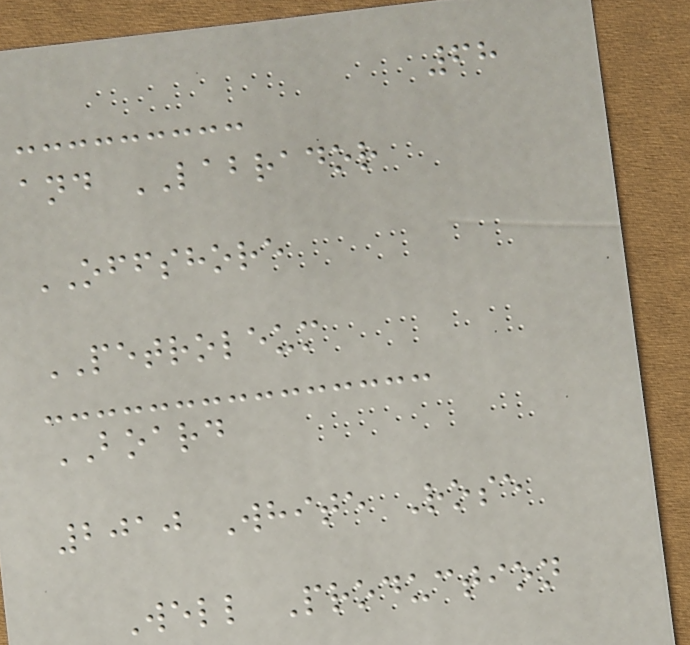68
and LABRADOR
OFFSHORE
PETROLEUM
BOARD
2010 White Rose
Well Production
